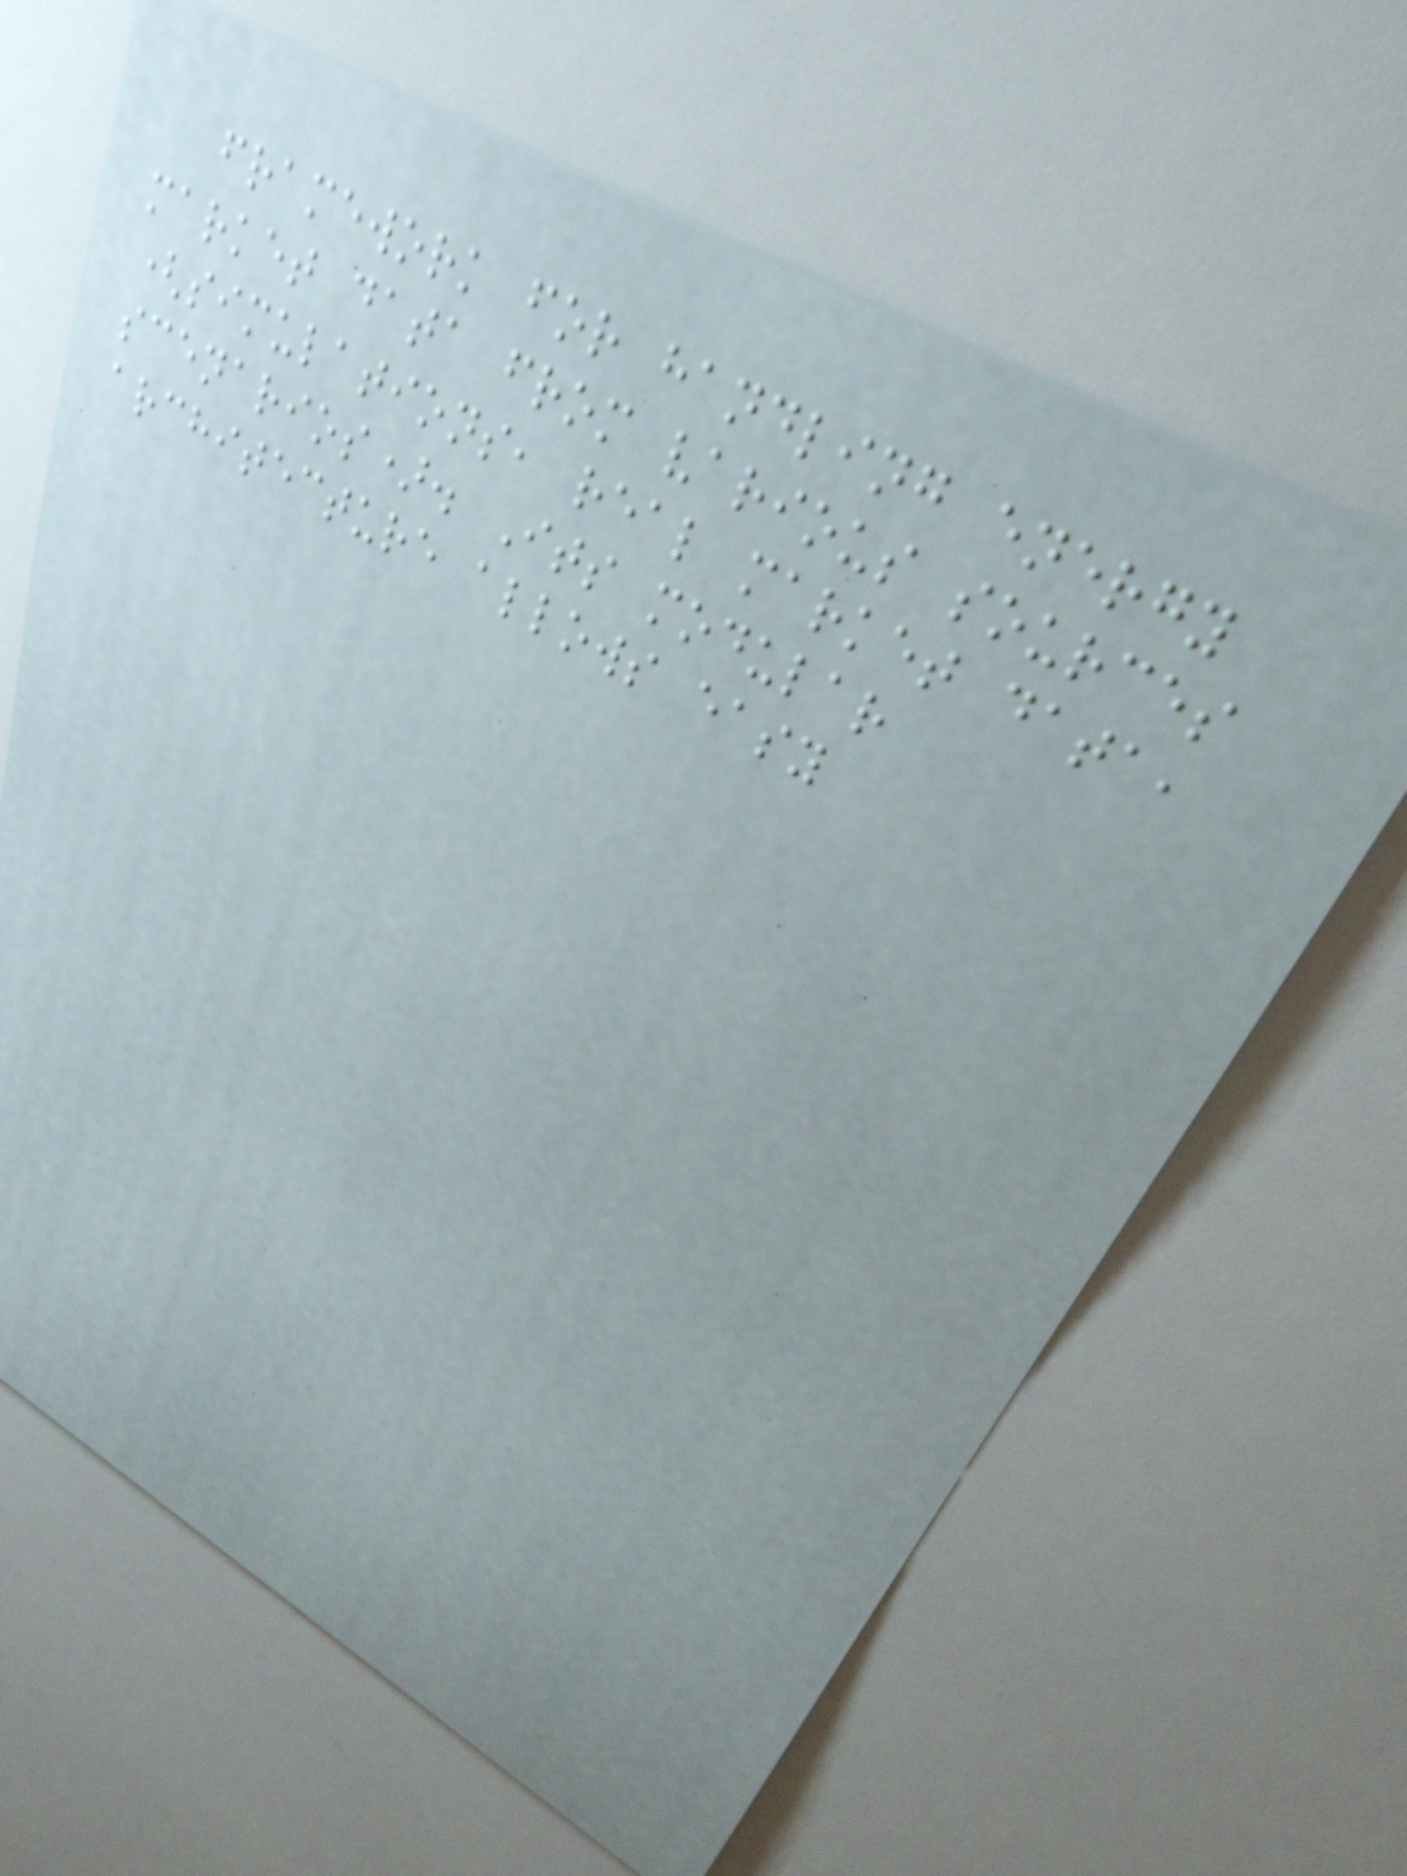framework for handling energy
market data from various sources
(simulations, real market data,
scenarios). Its modular
architecture allows easy
